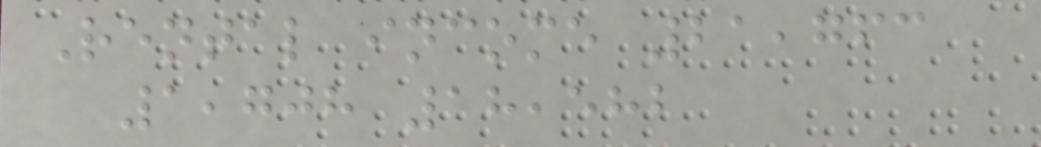Rental income 21,763
1,708 18,582
